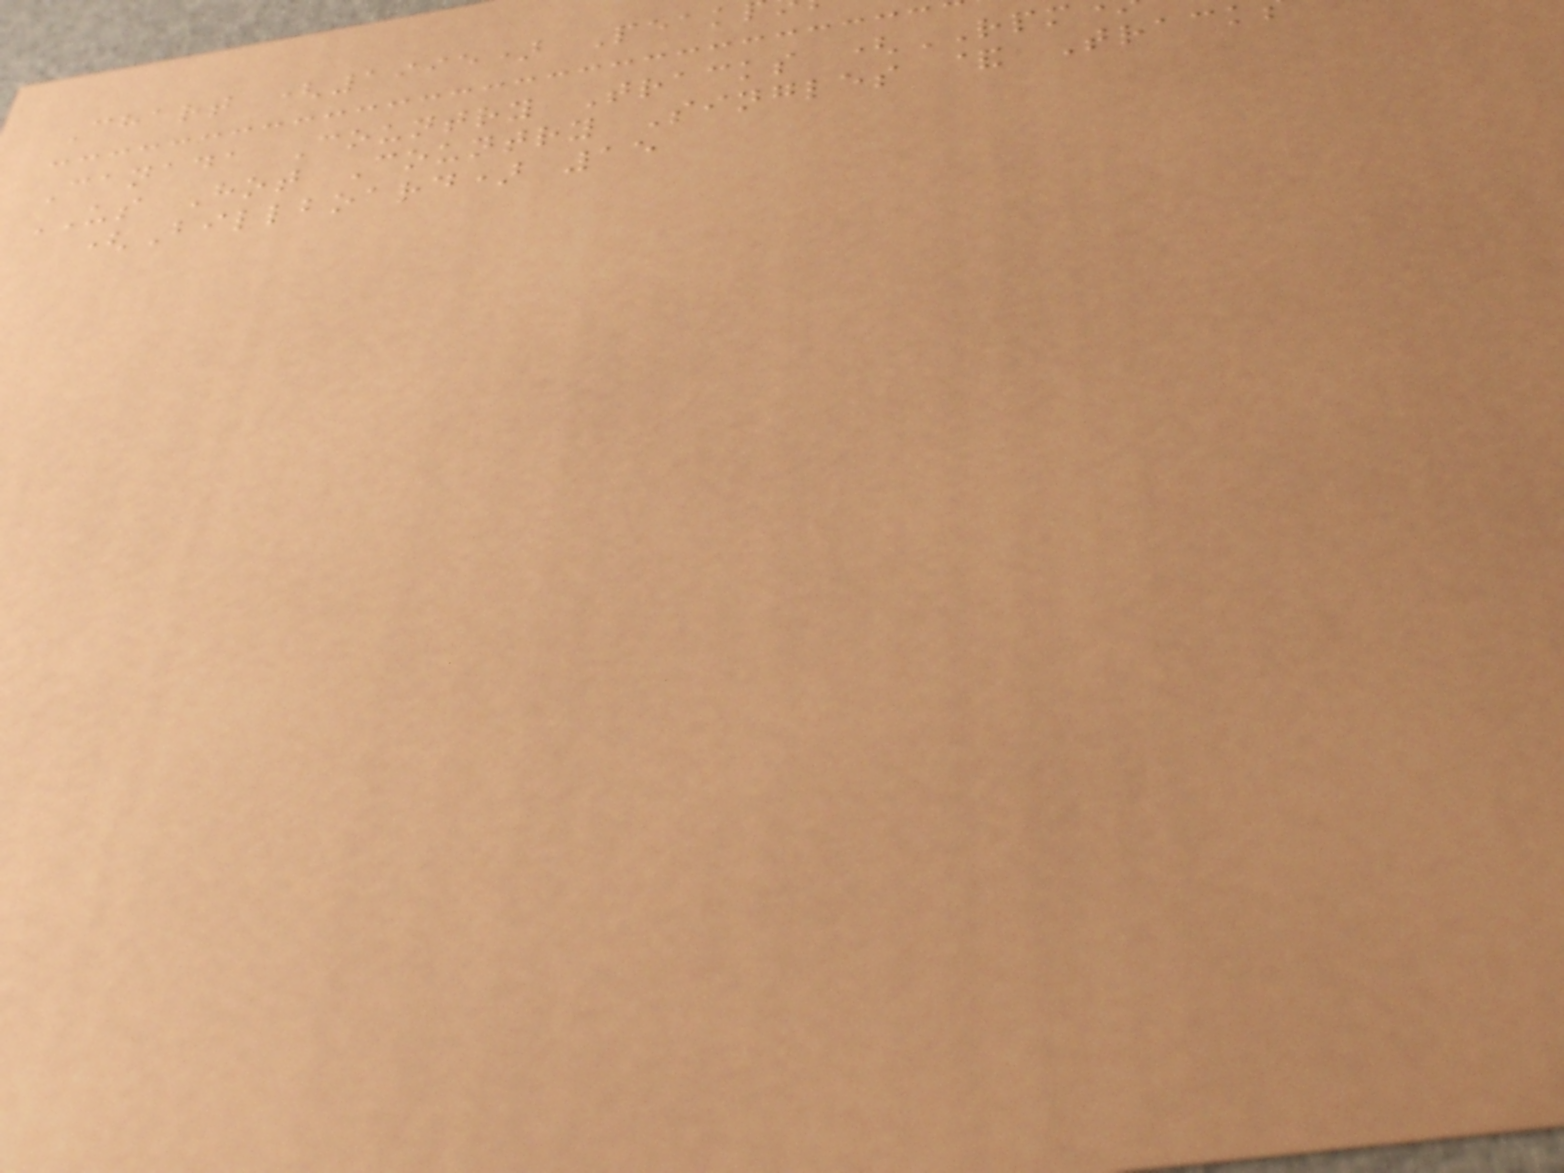Chart (1995) Peak
Canada Country Tracks (RPM
US Hot Country Singles & Trac
(Billboard) 15
